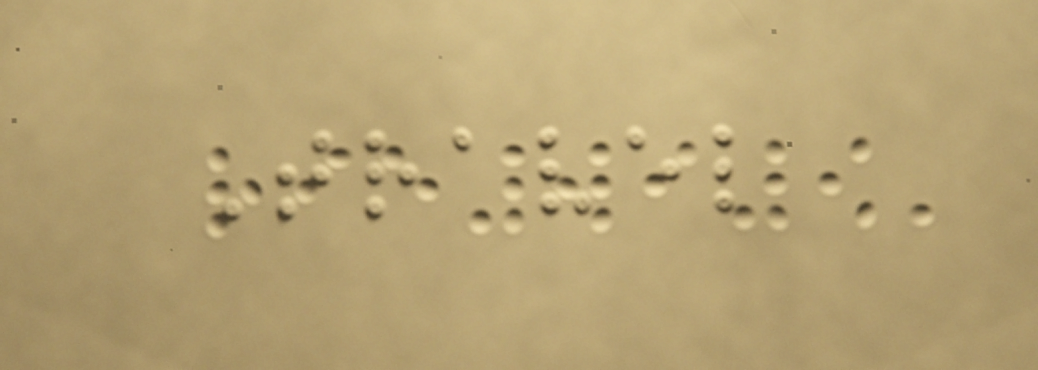Travel
